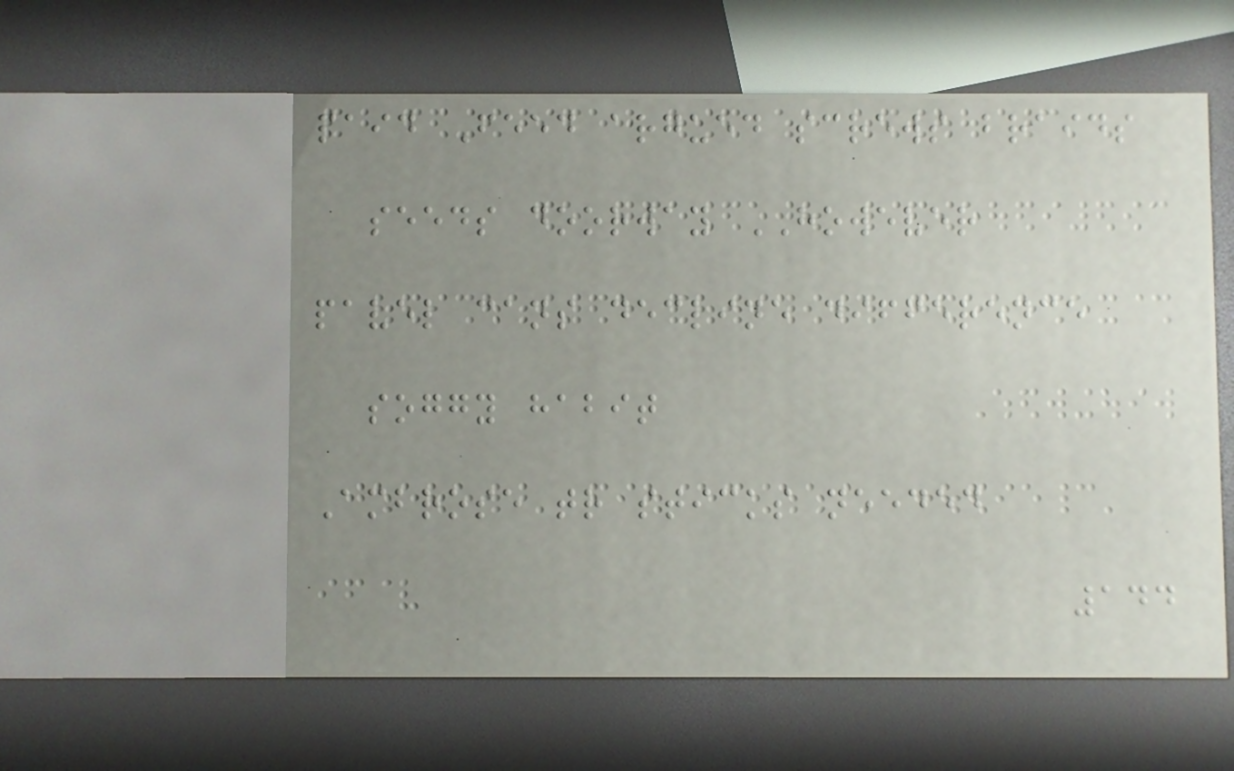paid Feed argued screws braids
seeds doorway HOWEVER
pavel cans decline difference
soggy habit
Ambrose tr sticks needed
144
